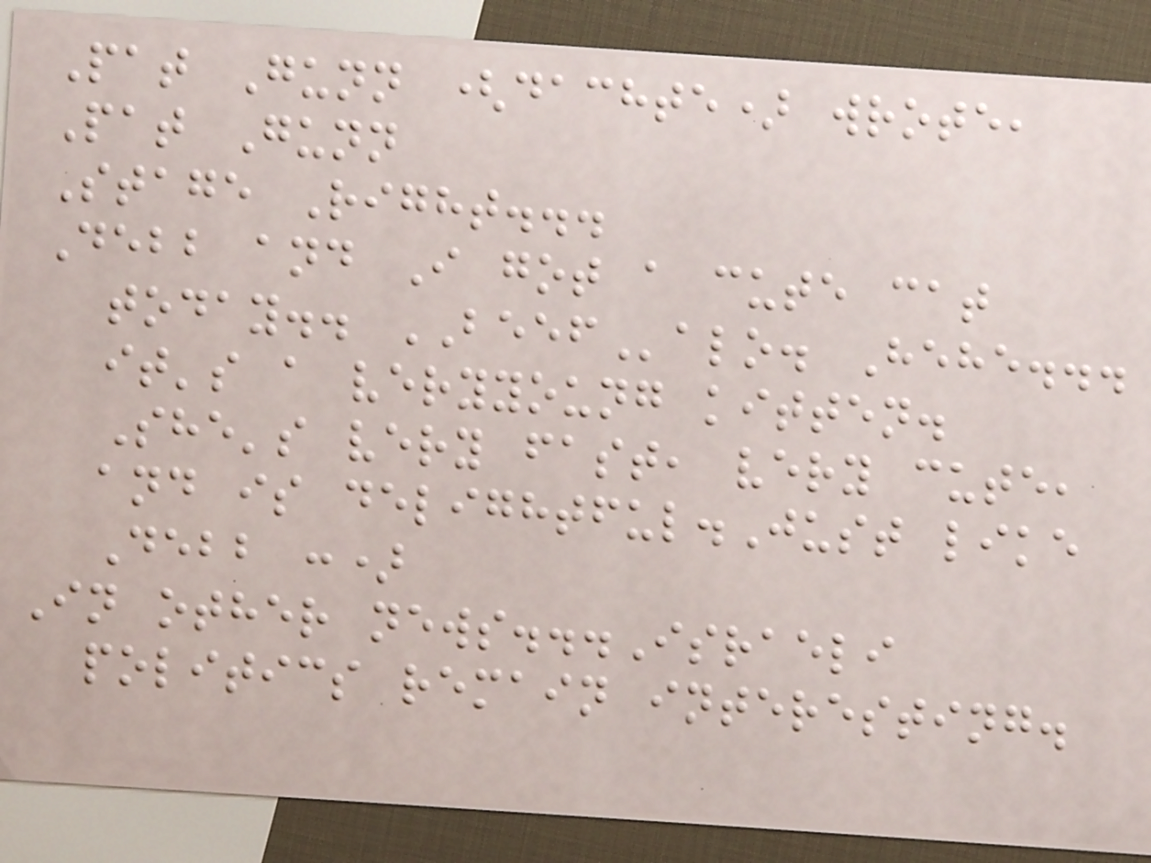Pat Gunn (dachte) wrote,
Pat Gunn
Stage Right...
Debb and I got a cute cat
today.. BEEFalo. Hehe...
it's a veryyoung kitten.
She's very fast, very cute,
and is delightful.Just like
Debb :)
In other news...Israeli
politics remain interesting.
